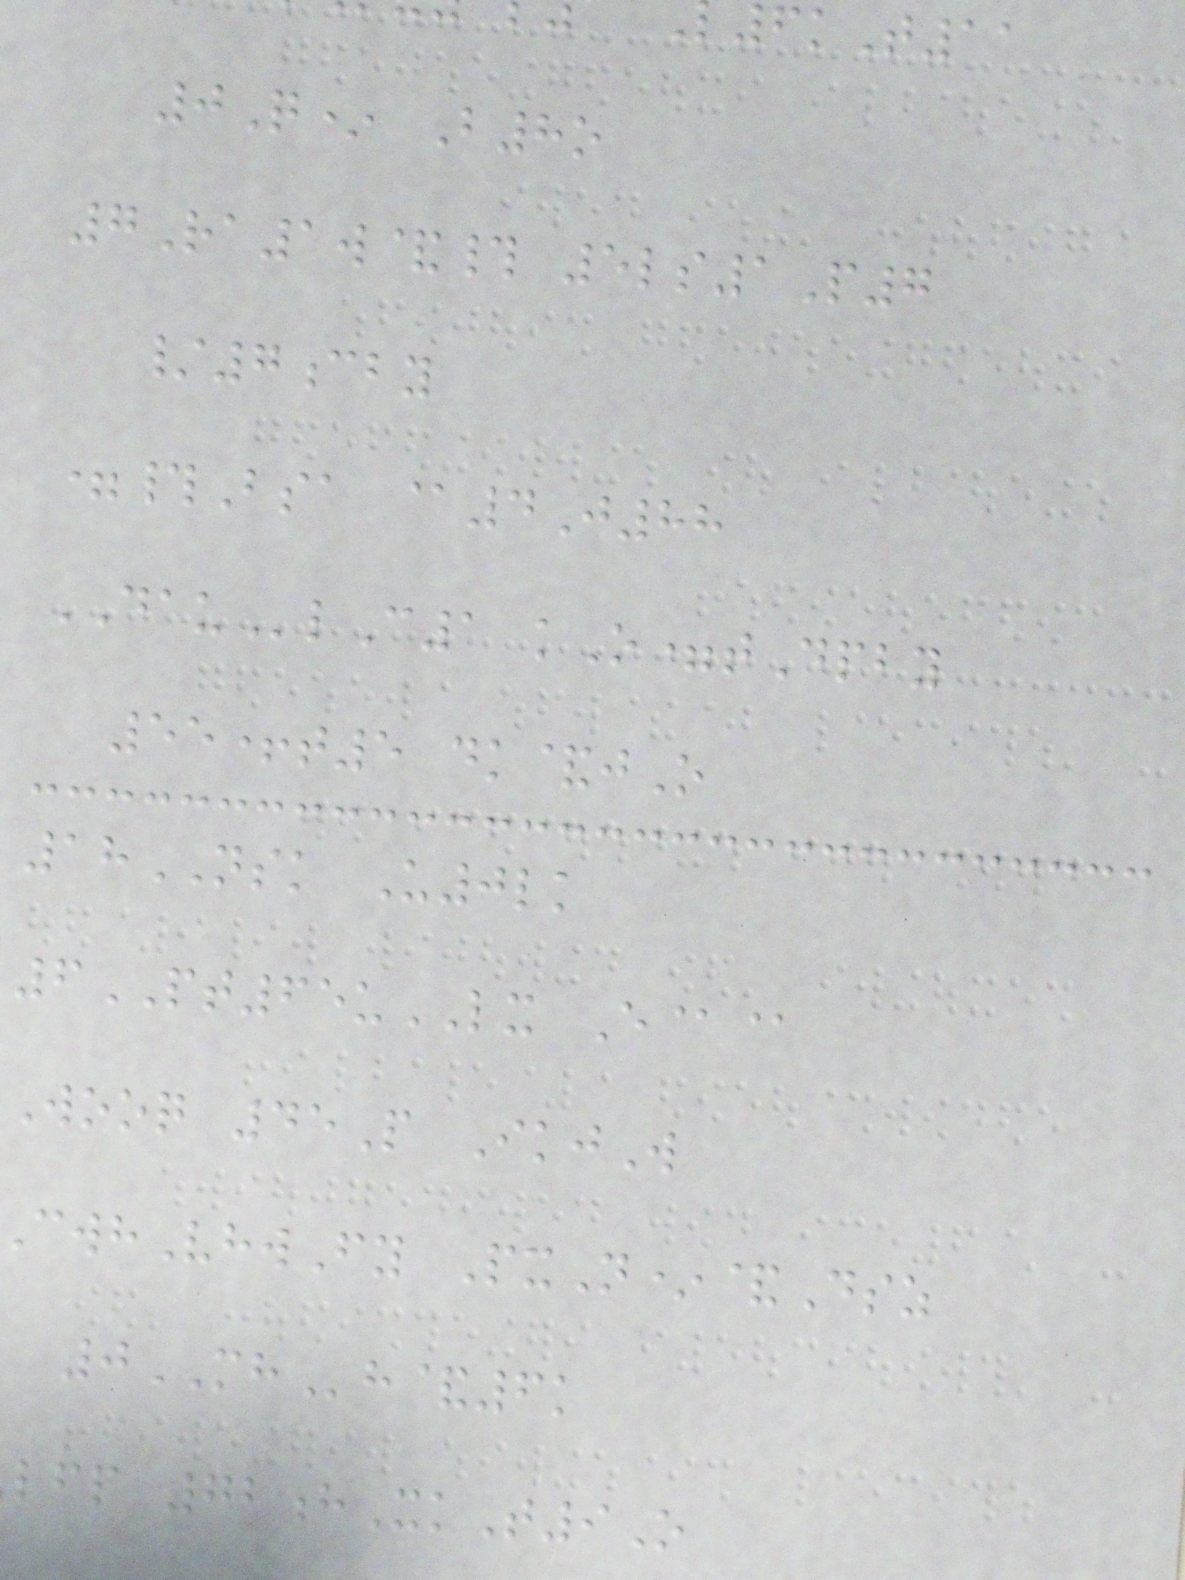6kT11
0Q* B8o
7Ra1w&# 5ls1P7
/7cby
=#Bsa @4J88
DAUlC1 kO=tDpby
55+t5 dk&jO
18NSK U0lk
6PT65uLX E@@
Wooq 45P IkjW
whVhwFy PxN*&Dsz
0MHh&6k
lfp 72hXkT9O
